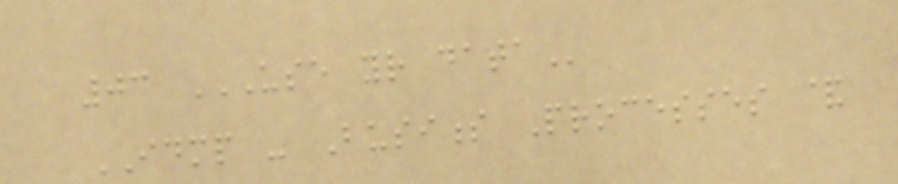03 USE YOUR DATA
IDMP - Business Processes &
